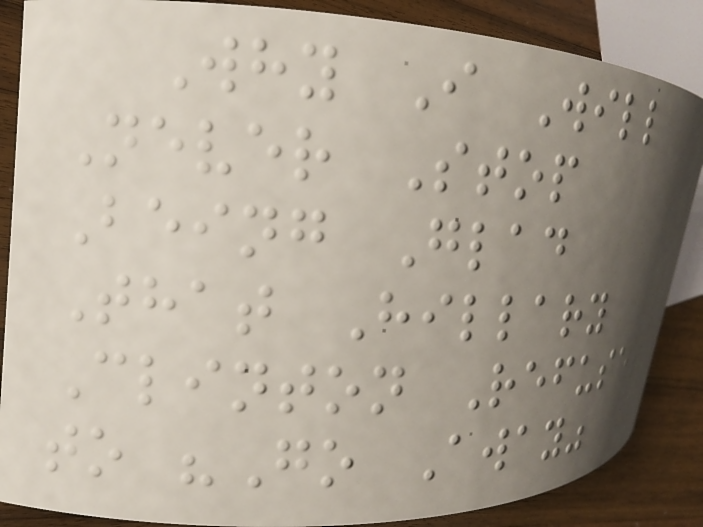Why I Will
Never Stop
Being Glad
That Hillary
Clinton Refuses
to "Go Away"
